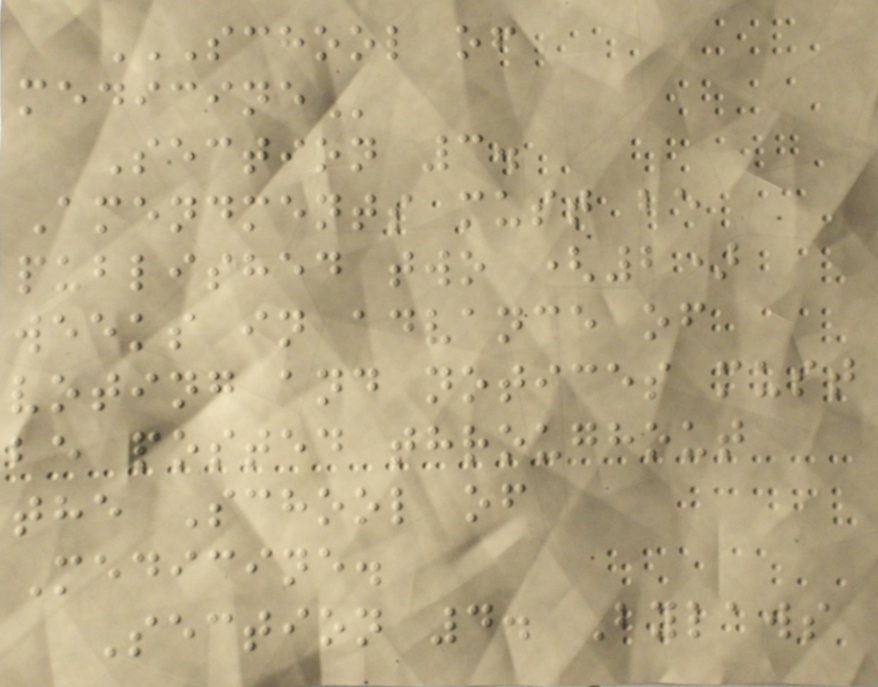SCHOOL OF
MEDICINE
Section 3.
Amendments must be
published two (2)
weeks in advance of
voting and notices must
be posted throughout
the School of
Medicine.
Section 4. Bylaws
